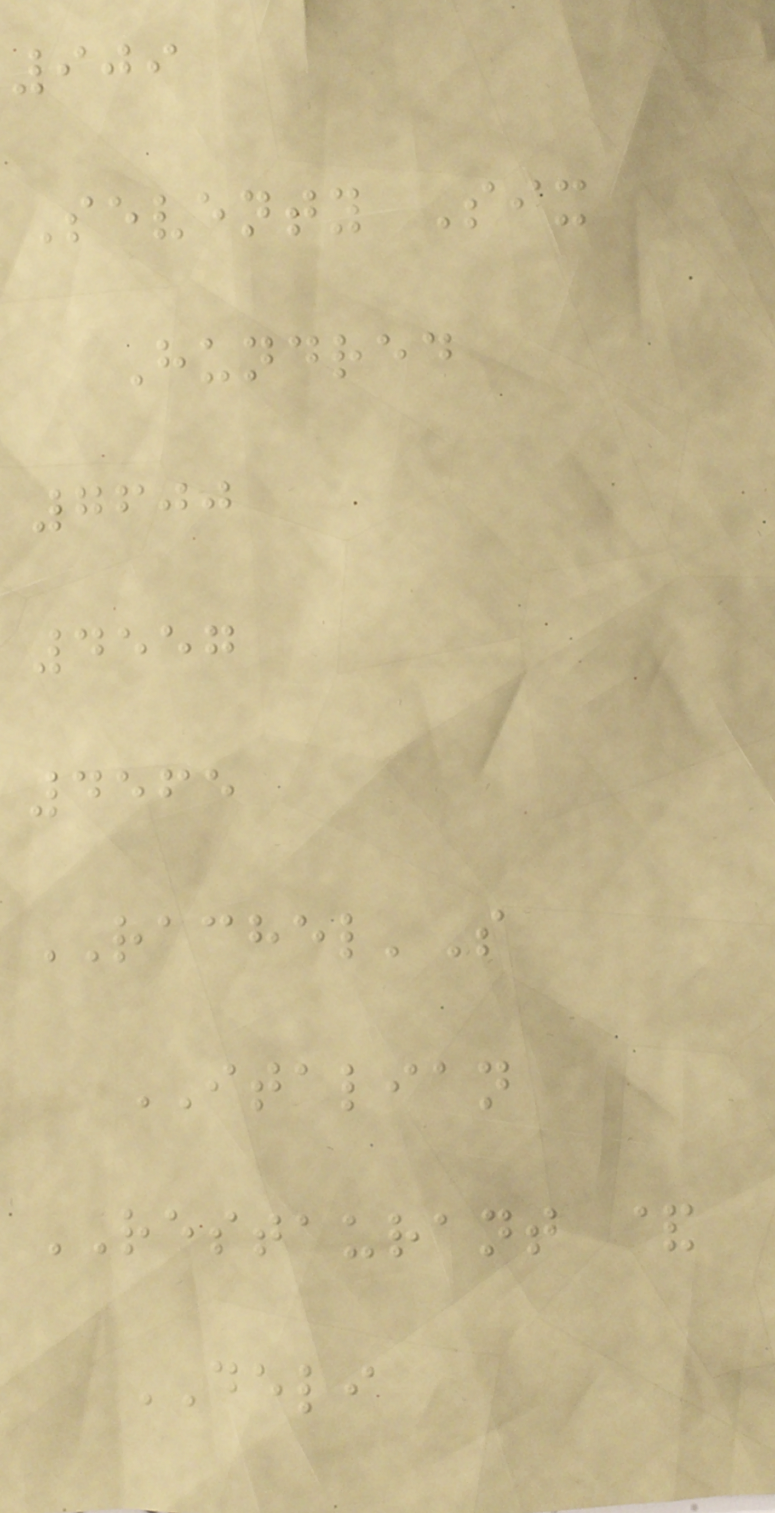909
Seventy Six
Hundred
7600
4557
4565
RACHEL'S
ITALIAN
RESTAURANT &
DELI
